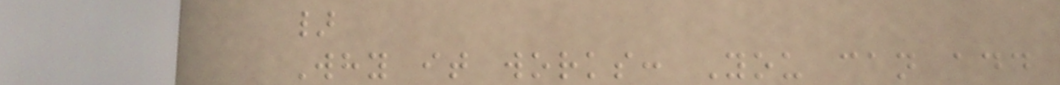}
Why it works: You can add
